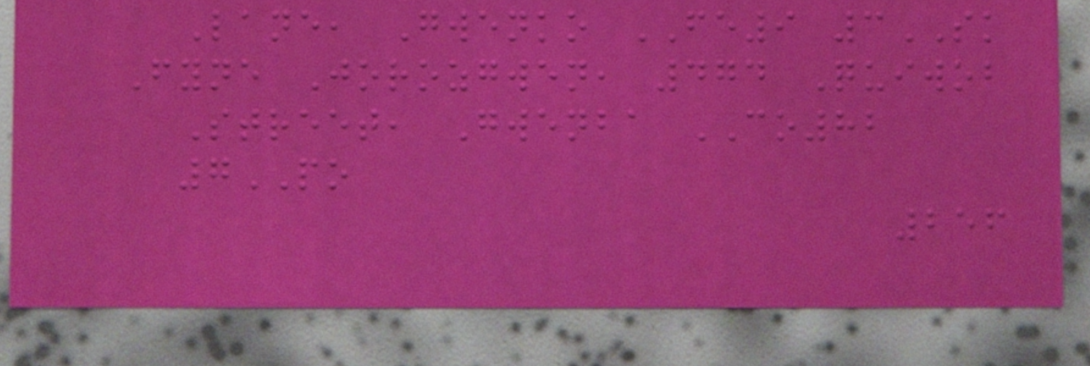Lane, Gwenko FE9 3SK
Fyne Jorozgwen, 474 Quiwob
Street, Gwenba CO82
7PO
256
